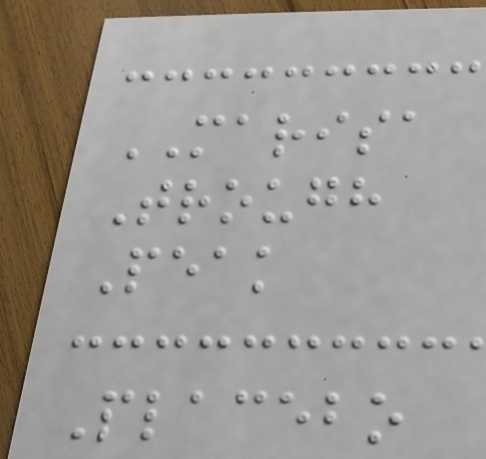MARISA
Trough
Peak
Placebo
